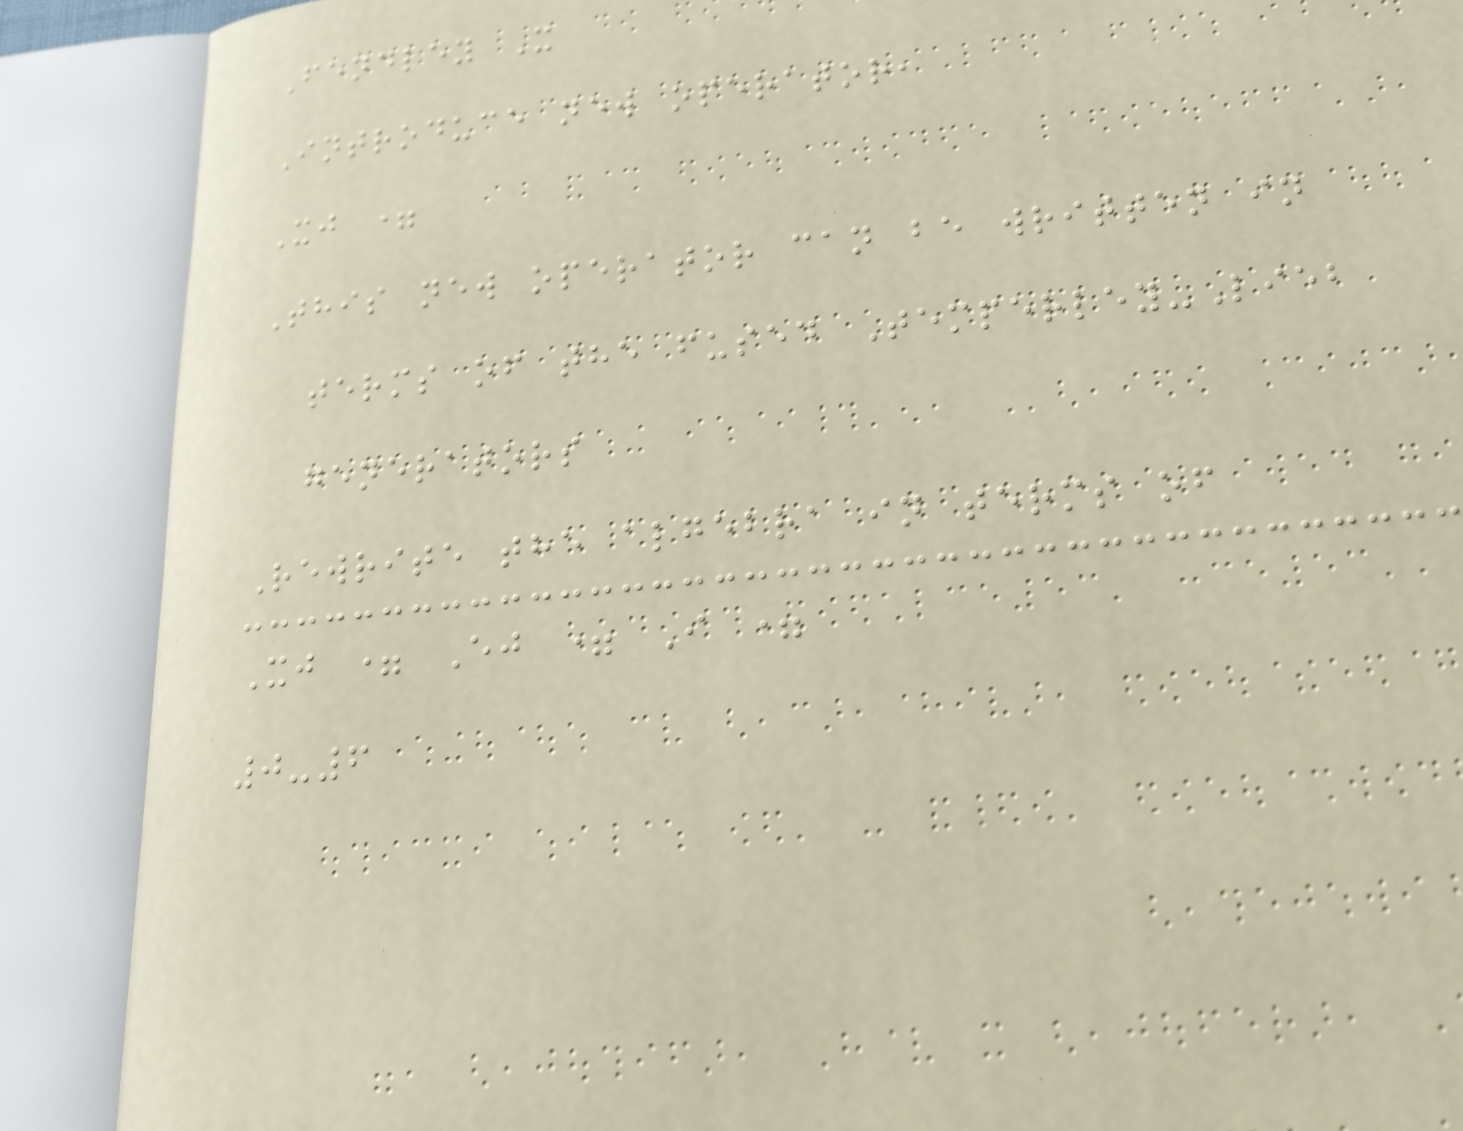Fendley X
Introduce new operator,
Xj =
This new operator can be written in
terms of the fused Temperley-Lieb
generators
Rewrite the algebra in terms of
Xj = Ej = I =
0-6
